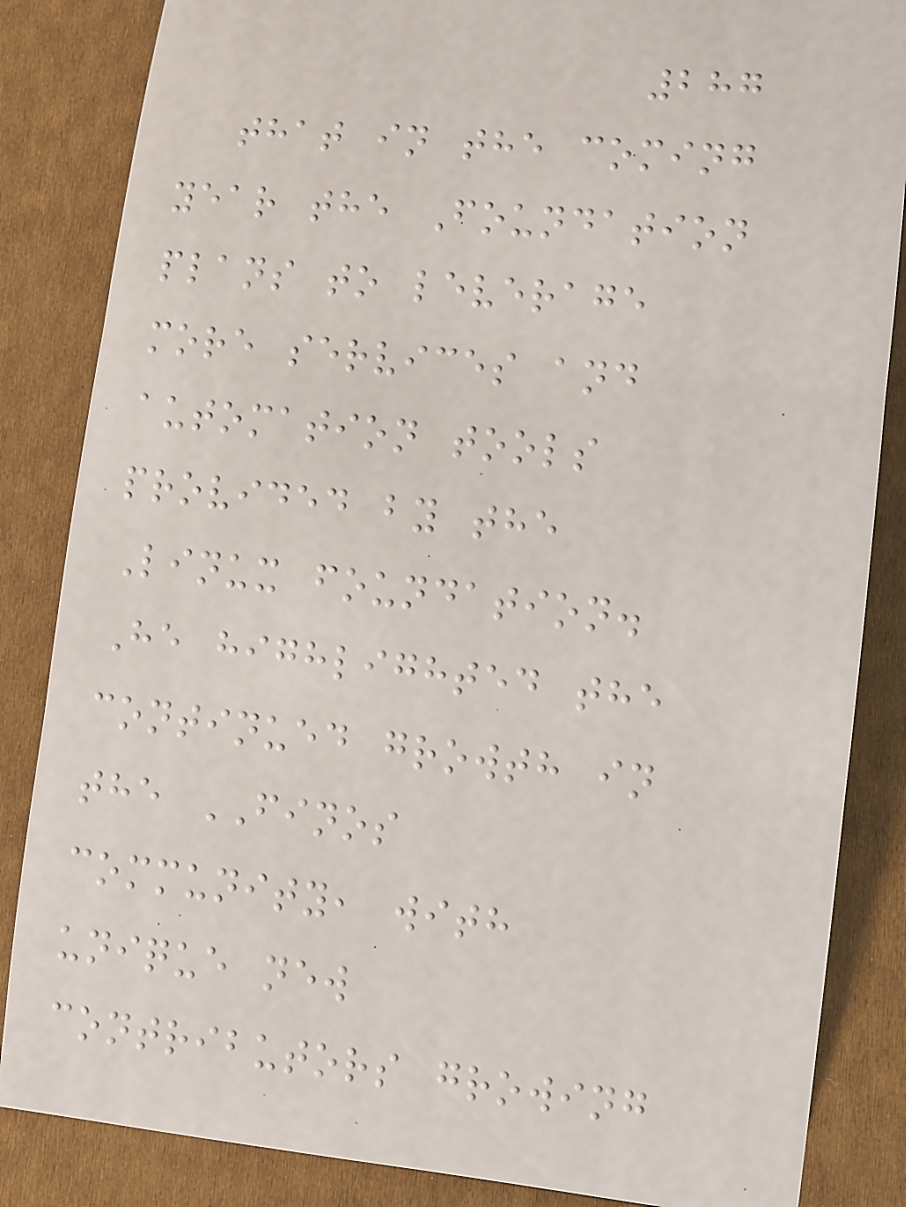287
that in the coming
year the Foundation
plans to leverage
more services and
automation tools
provided by the
Linux foundation.
He highlighted the
continued growth in
the FINOS
community, with
unique new
contributors growing
